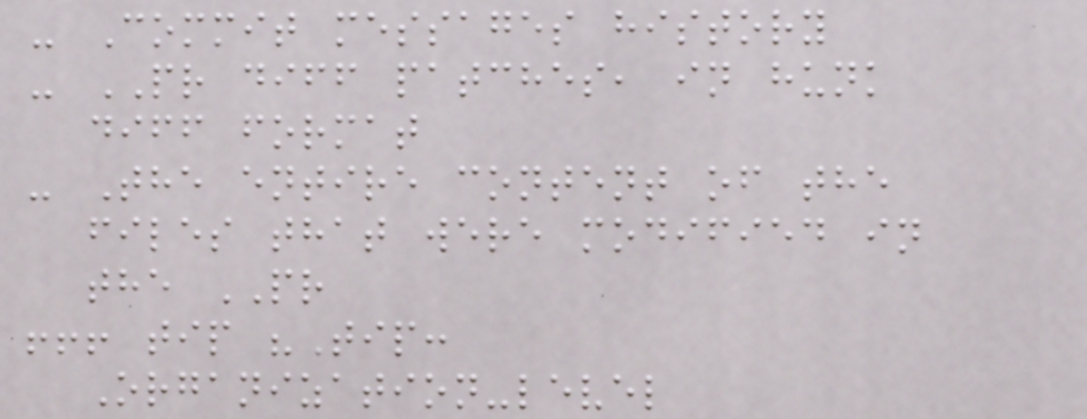- Commit messages history
- PR diff patches, in hunk
diff format
- The entire content of the
files that were modified in
the PR
!!! tip "Tip:
Organization-level
